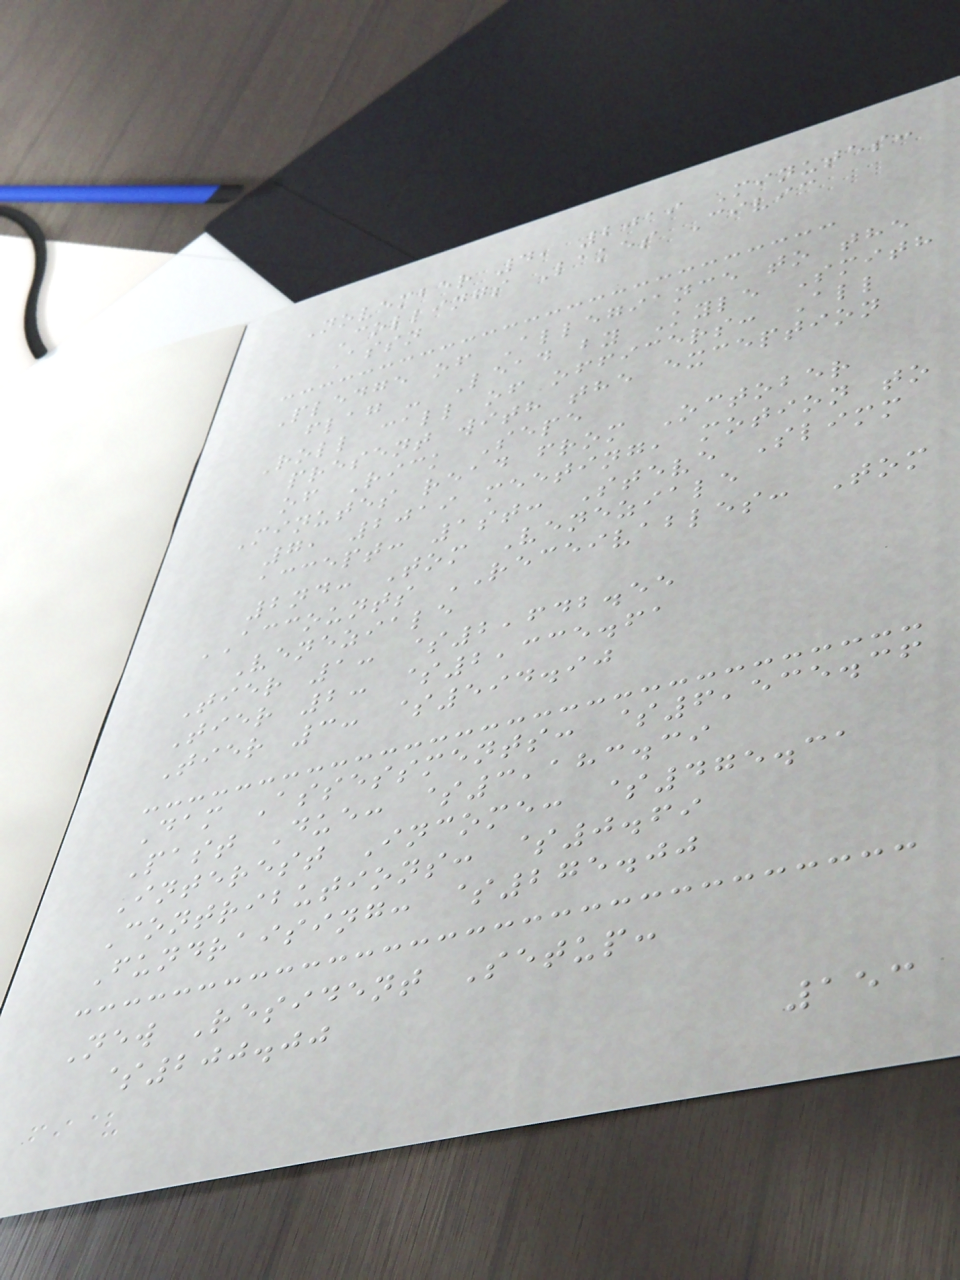November 4, 2019 Minutes:
Collings Lakes Civic
Assn
Pledge of Allegiance to the
flag - Lead by Kyle Smith
Roll call of officers: All
present with the exception
of Rick Sepe
Minutes read from October
7, 2019 meeting, motion to
accept: 1st: Steve Slimm
2nd: Tom Veneziale
ACCOUNTS RECEIVABLES: Tom
Veneziale
Tier 1: $2,642.55
Tier 2: $2,335.61
Tier 3: $594.90
Dam Assessments: $6,535.36
Past Due: $3,183.39
Interest Income: $475.31
Contributions: $0.69
Fundraising: $275.00
New Resident Setup:
$200.00
153
